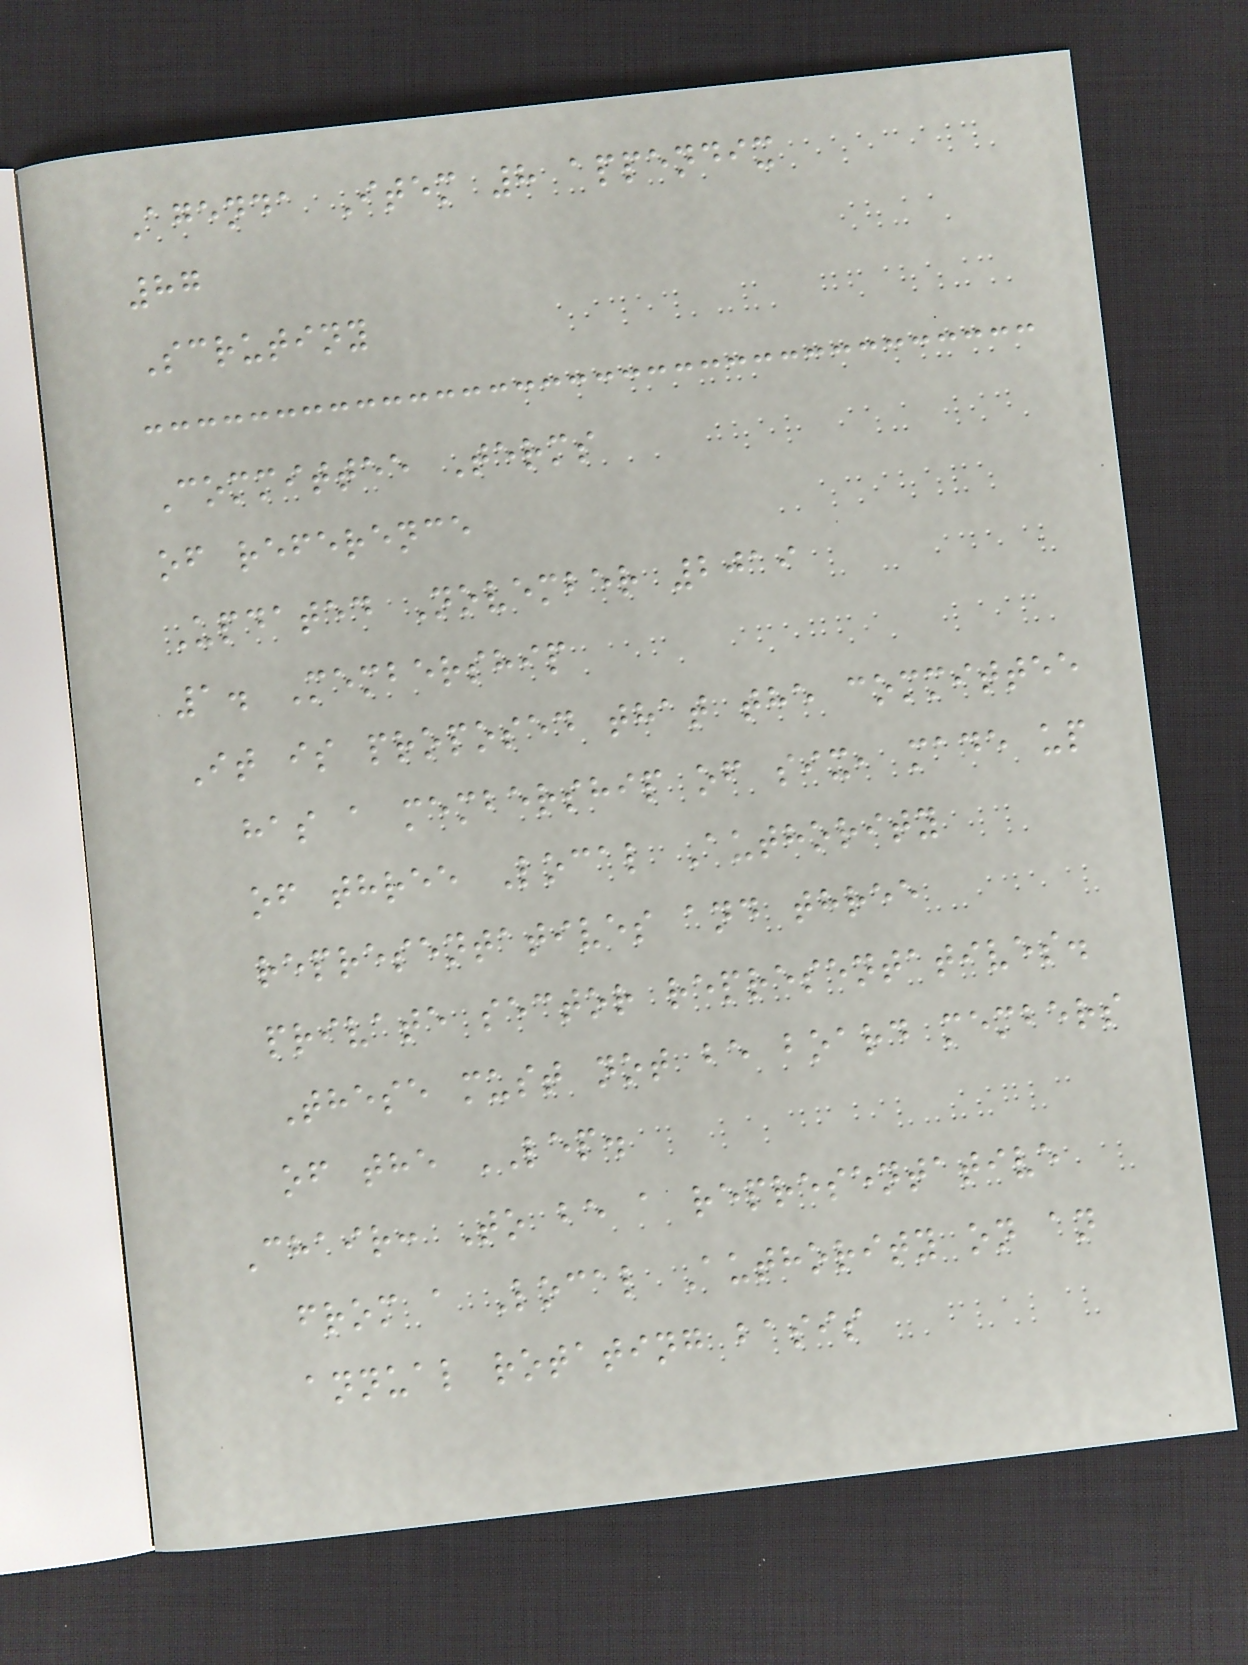Agenda Item 8 appendix
87
Scrutiny
Committee Terms
of reference
Updated November 2019
1. Membership
It is proposed that the committee
has a membership of six, made up
of three Local Authority
representatives and three
private sector representatives.
These must not be board members
of the LEP.
Chair: To be a representative
from a Local Authority on an
annual rotating basis
